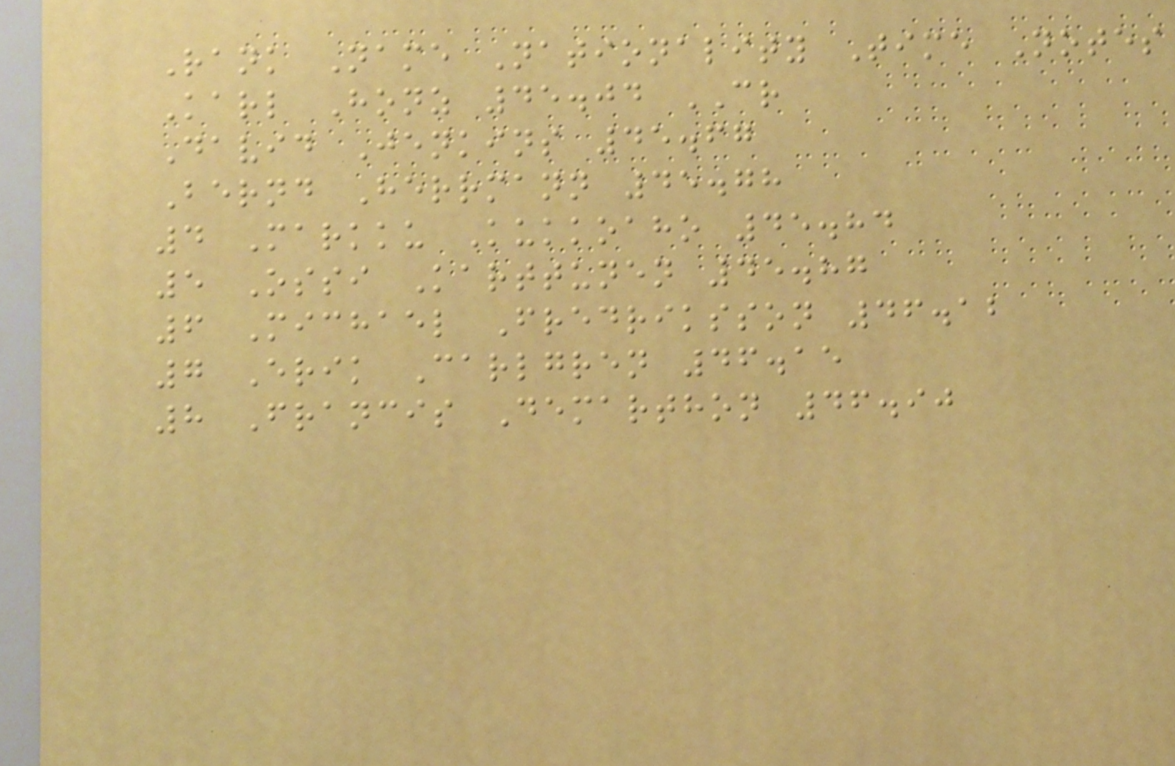Rank Name Nationality Time Notes
Karl Honz 45.04 CR
David Jenkins 45.67
Bernd Herrmann 45.78
4 Markku Kukkoaho 45.84
5 Ossi Karttunen 45.87
6 Michael Fredriksson 46.12
7 Erik Carlgren 46.15
8 Francis Demarthon 46.90
